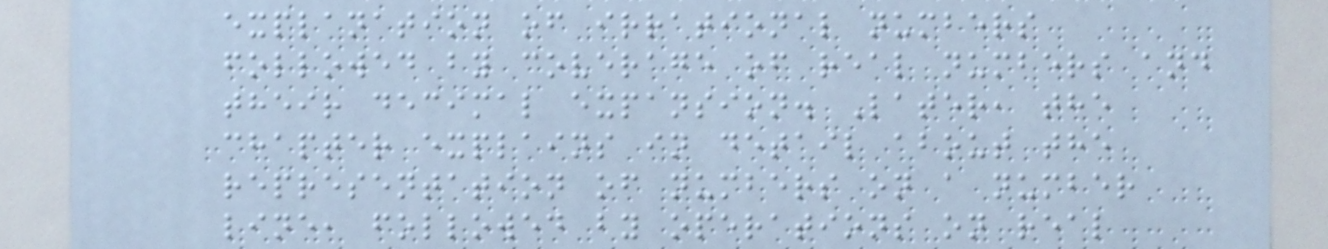explanation of irrational numbers
followed by coverage of real numbers and
their decimal expansion. Later, the
chapter explains in detail about the
representation of numbers on a number
line, followed by operations on real
